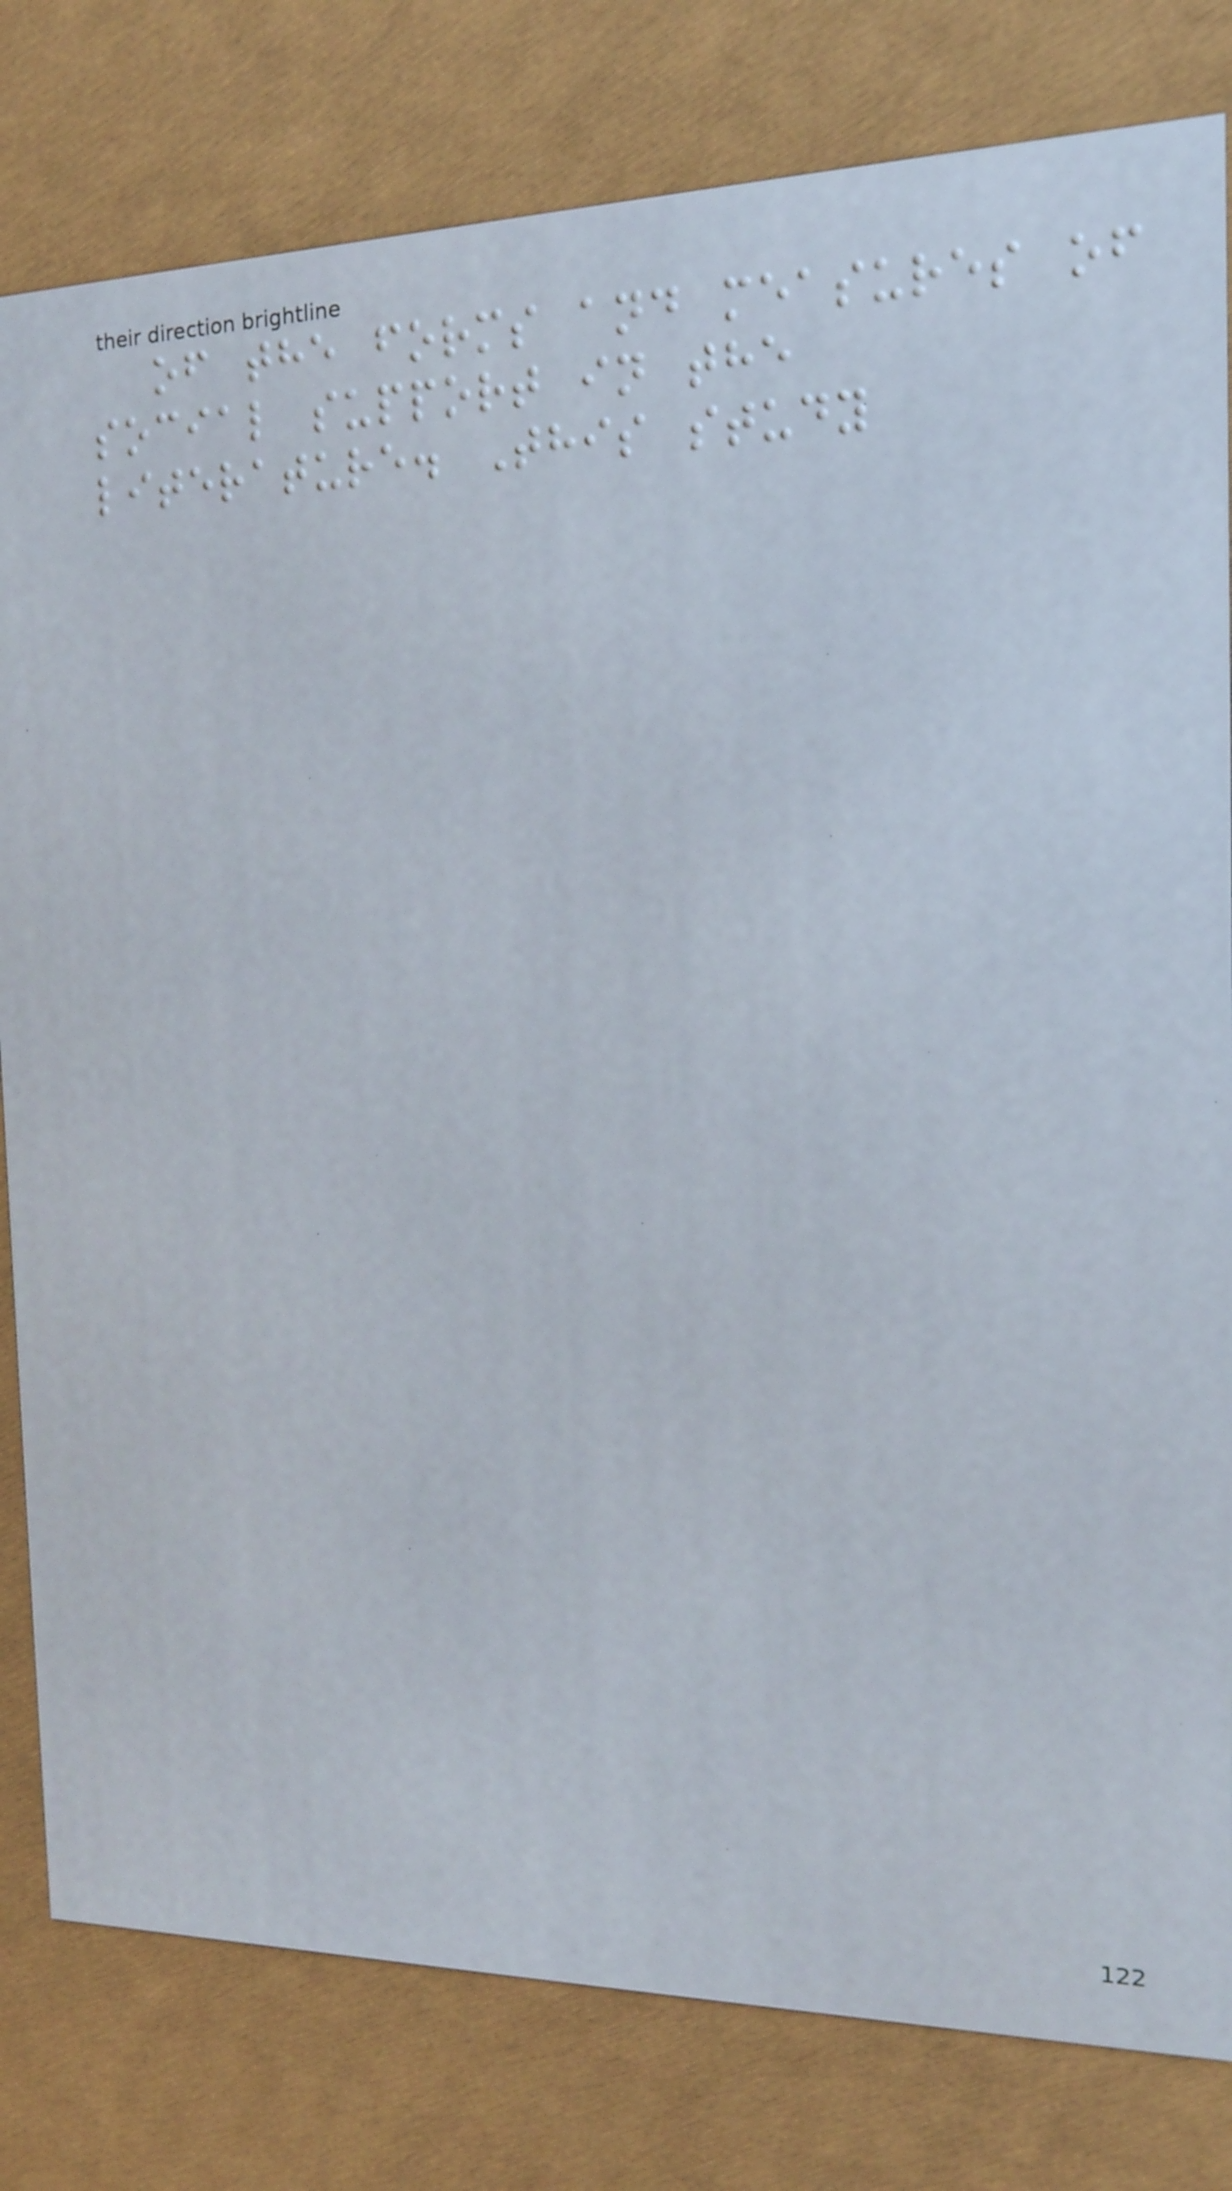of the forms and measures of
social support in the
literature. This study
